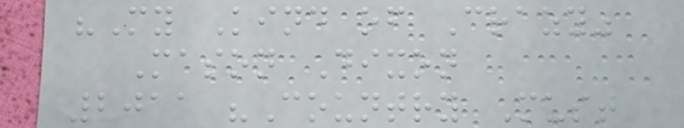"My Kind of Crazy"
Mason Dixon
2011 "Country Must
